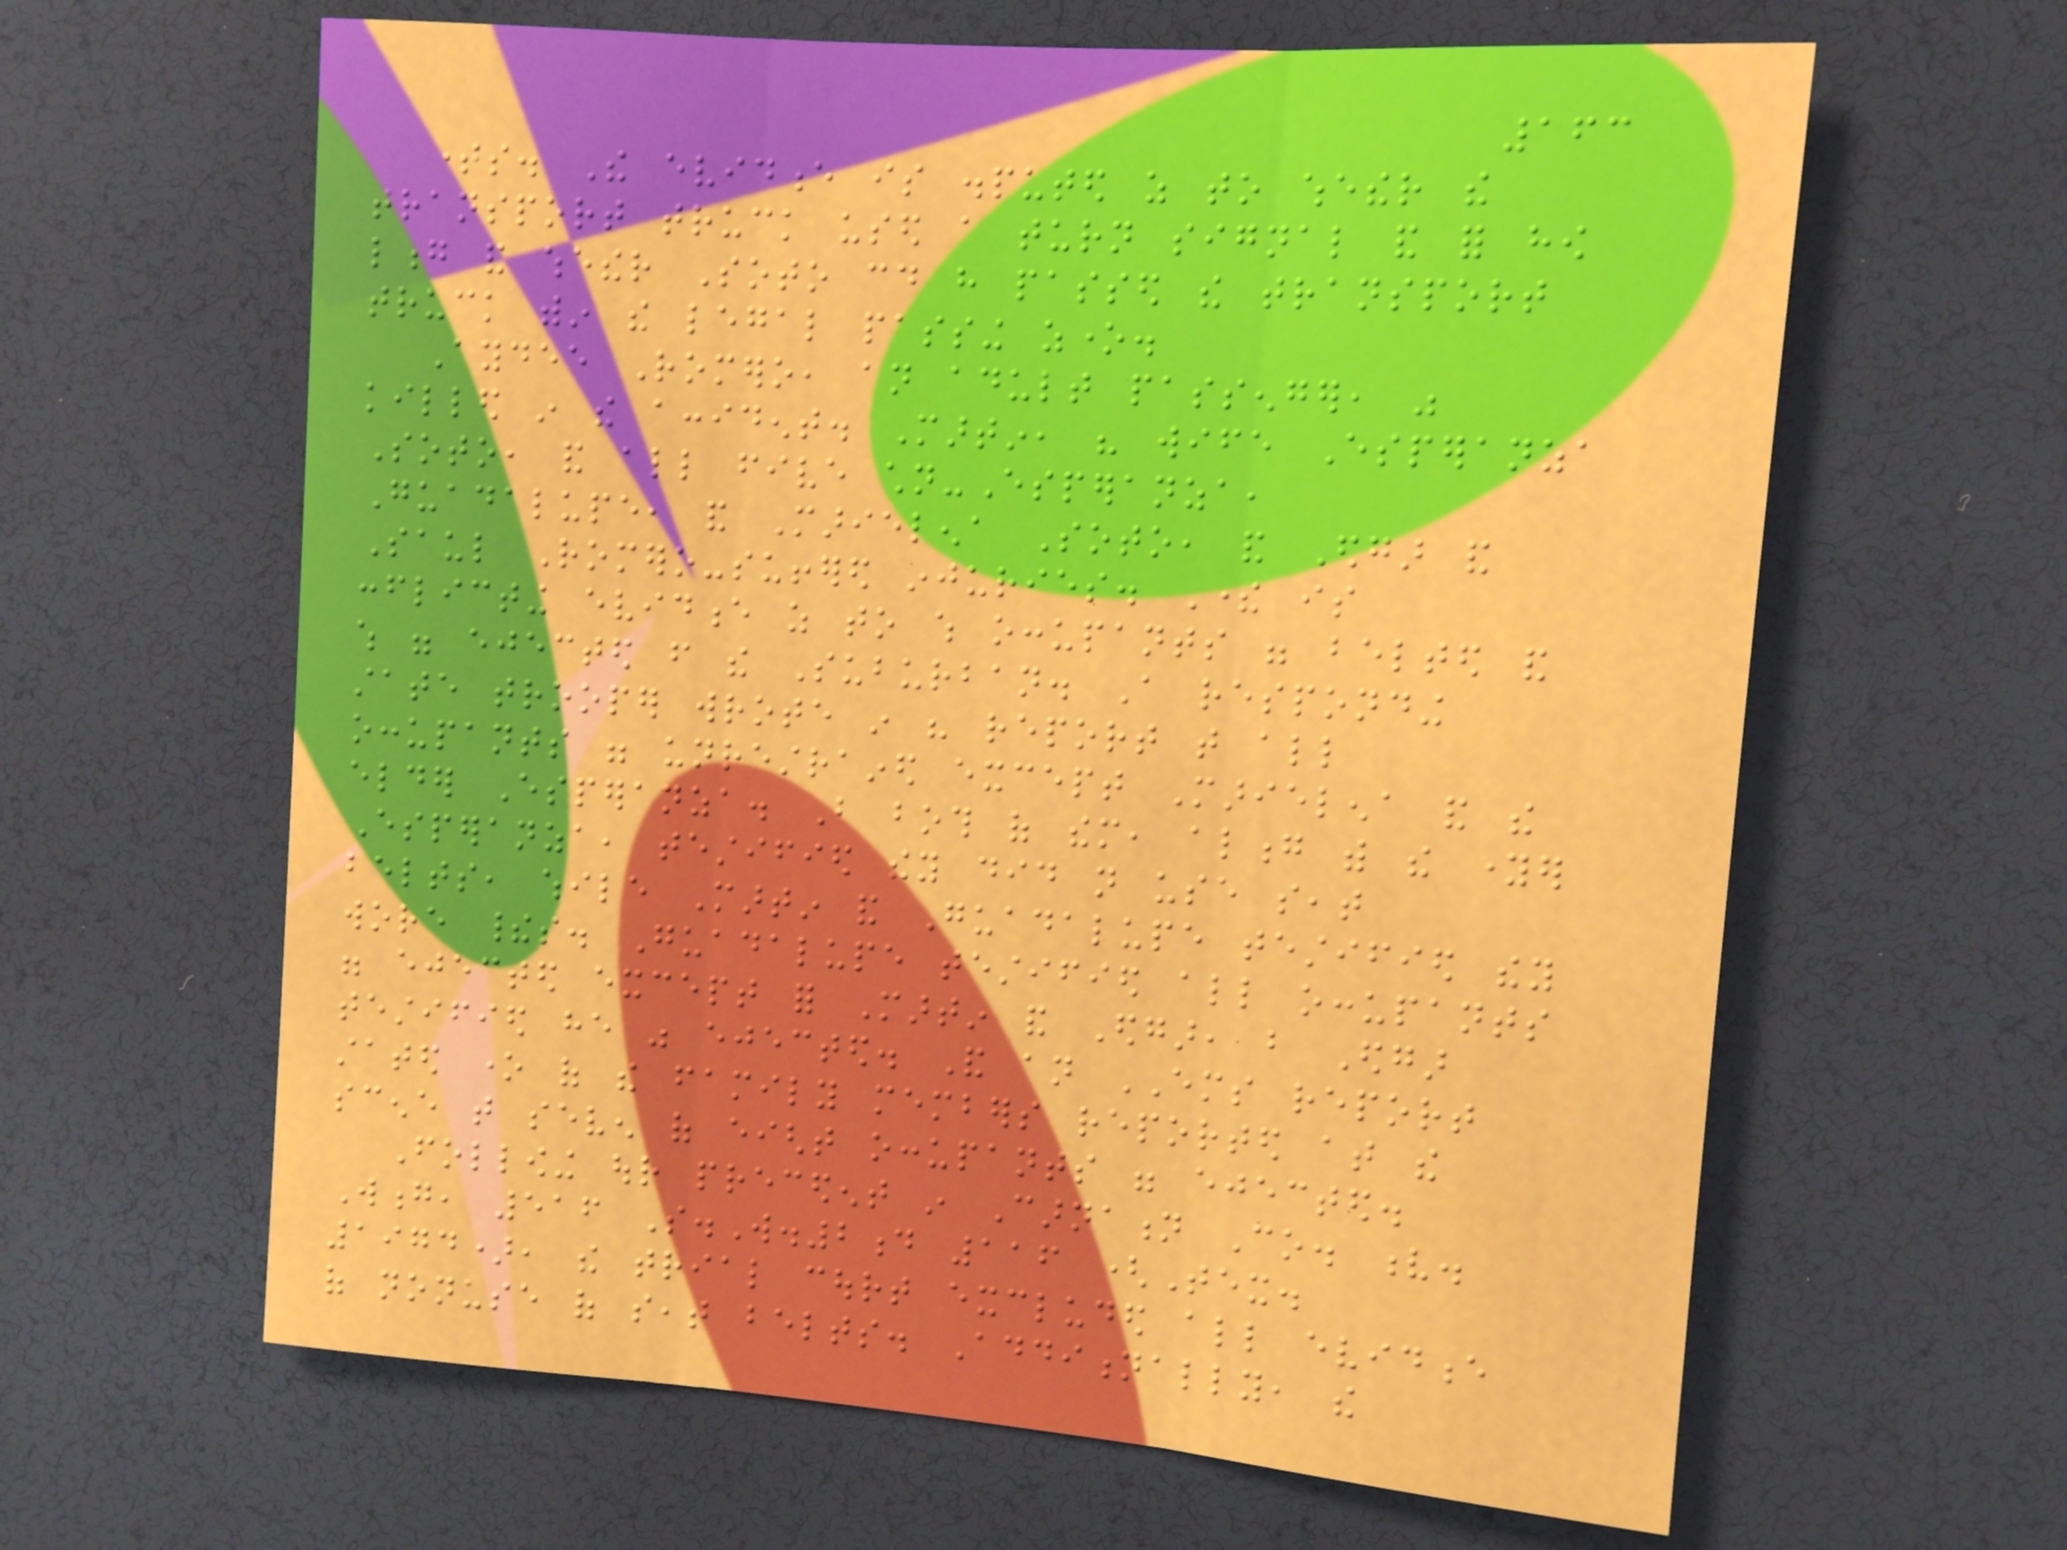163
times. The evidence is disputed as to whether the
transport truck used a turn signal and for how
long and whether Soto could have passed the transport
truck within the legal passing zone.
Aydee Romero, an adult passenger, was
killed in the accident. Martin, his wife Esperanza
Soto, and all five children-Esperanza,
Guadalupe, and Marielena Soto, and Edgar and
Saul Romero-suffered injuries. There is
conflicting evidence as to which occupants were belted and
which were ejected from the Suburban. A responding
state trooper wrote in his report that all
occupants were unrestrained except Marielena and the
elder Esperanza. But both of them, along with the younger
Esperanza, testified they did not use seat
belts, while Martin and Guadalupe testified they
wore theirs. Guadalupe testified all occupants
were ejected except for Martin and Edgar, but Edgar
testified he was ejected. And an EMS report
stated one of the family members reported at the
scene that seven of eight occupants were ejected.
Following our precedent in Carnation Co. v.
Wong, 516 S.W.2d 116 (Tex.
1974), the trial court excluded all evidence
of nonuse of seat belts. Additionally, the
